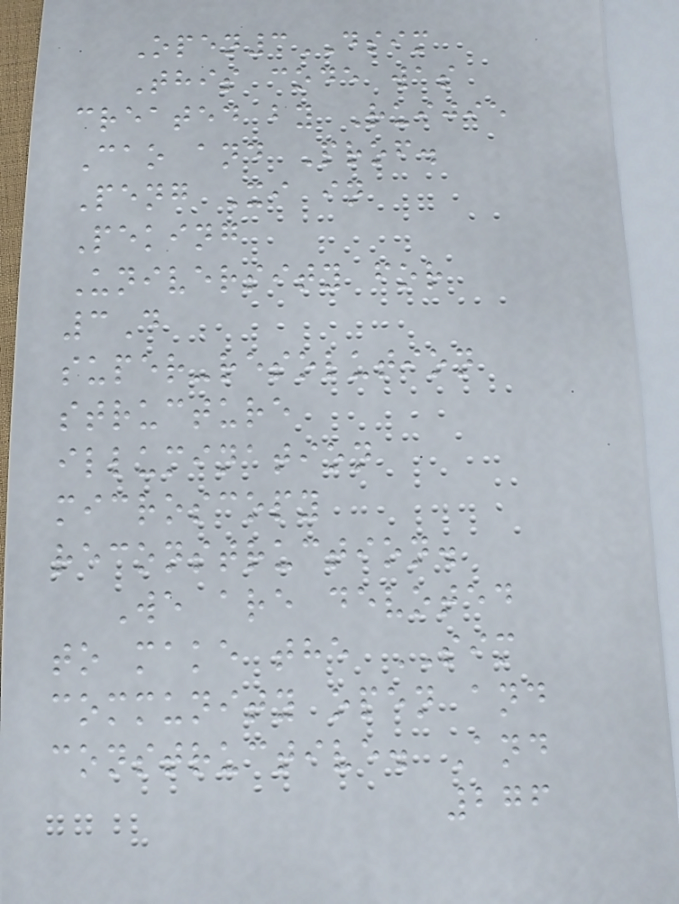Open3DSIM
This code was
created by Ruijie
Cao and Prof.
Peng Xi in
Peking
University for
3D
super-resolution
structure
illumination
microscopy
reconstruction.
We are devoted
to make the SIM
community open and
constructive. And
276
